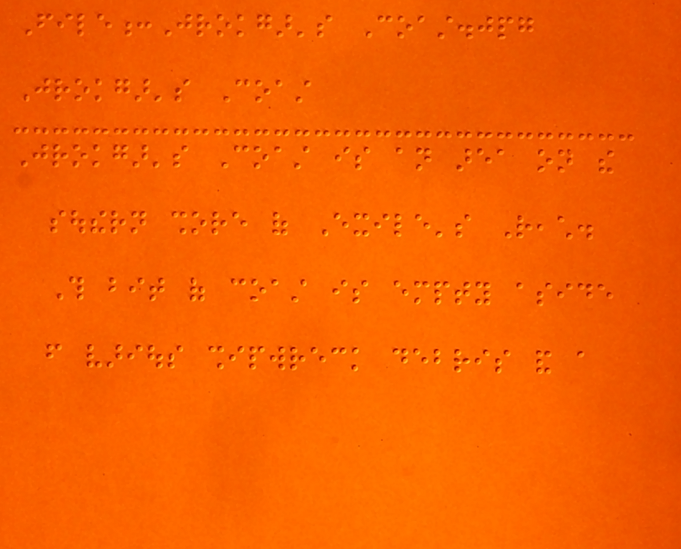File:Jrokgar's Coast.jpg
Jrokgar's Coast
Jrokgar's Coast is an area on the
southern shore of Exile's Reach.
This bit of coast is empty aside
from various shipwreck debris and a
